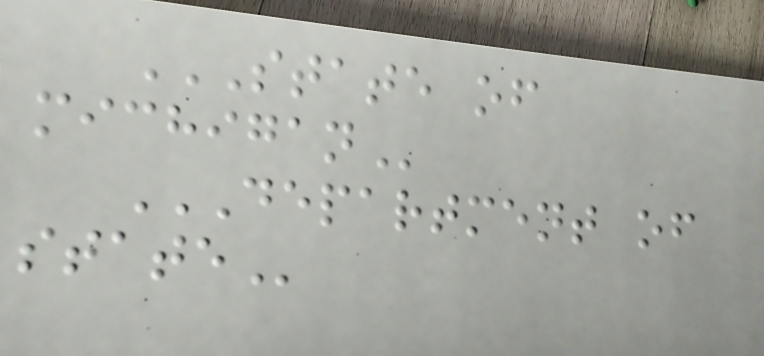STATE OF
MICHIGAN
DEPARTMENT OF
STATE
